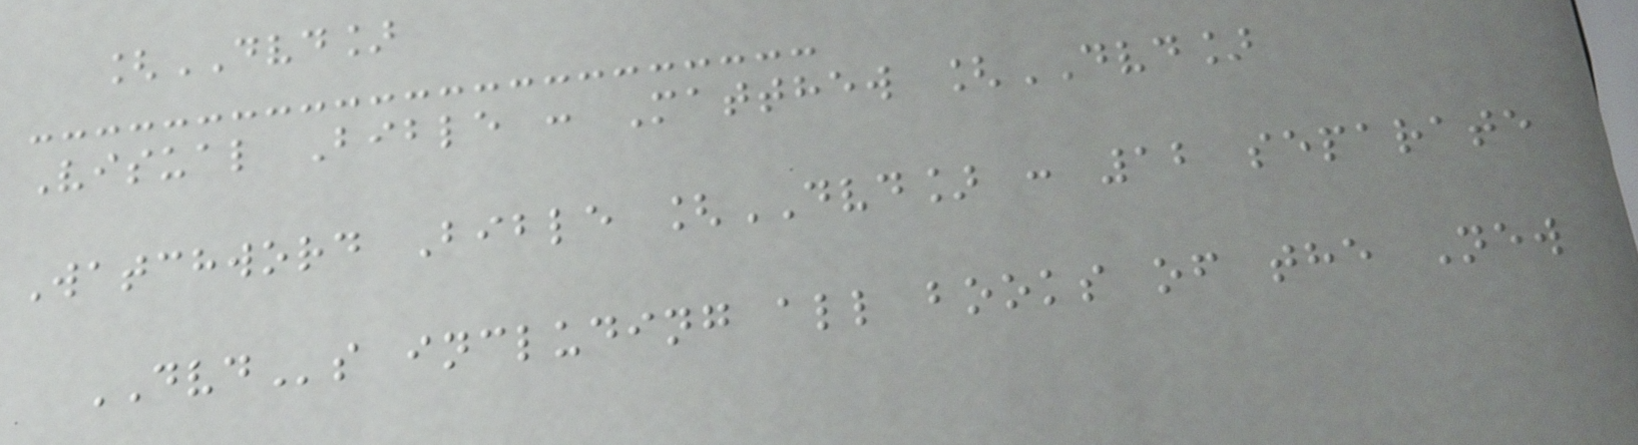[DVD]
Visual Bible : Matthew [DVD]
Watchword Bible [DVD] : 12 separate
DVDs including all books of the New
